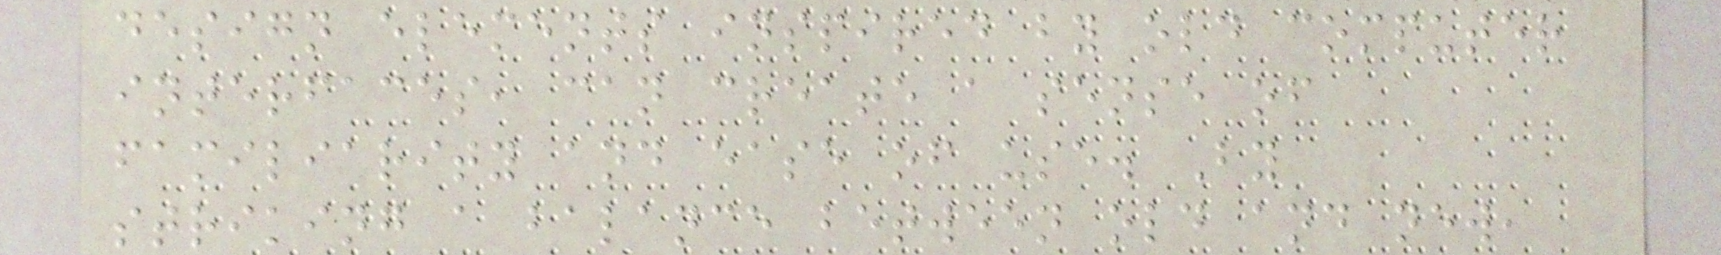design elements inspired by old computer
interfaces, can create a sense of
familiarity and ease of use. By
striking a balance between old and new,
